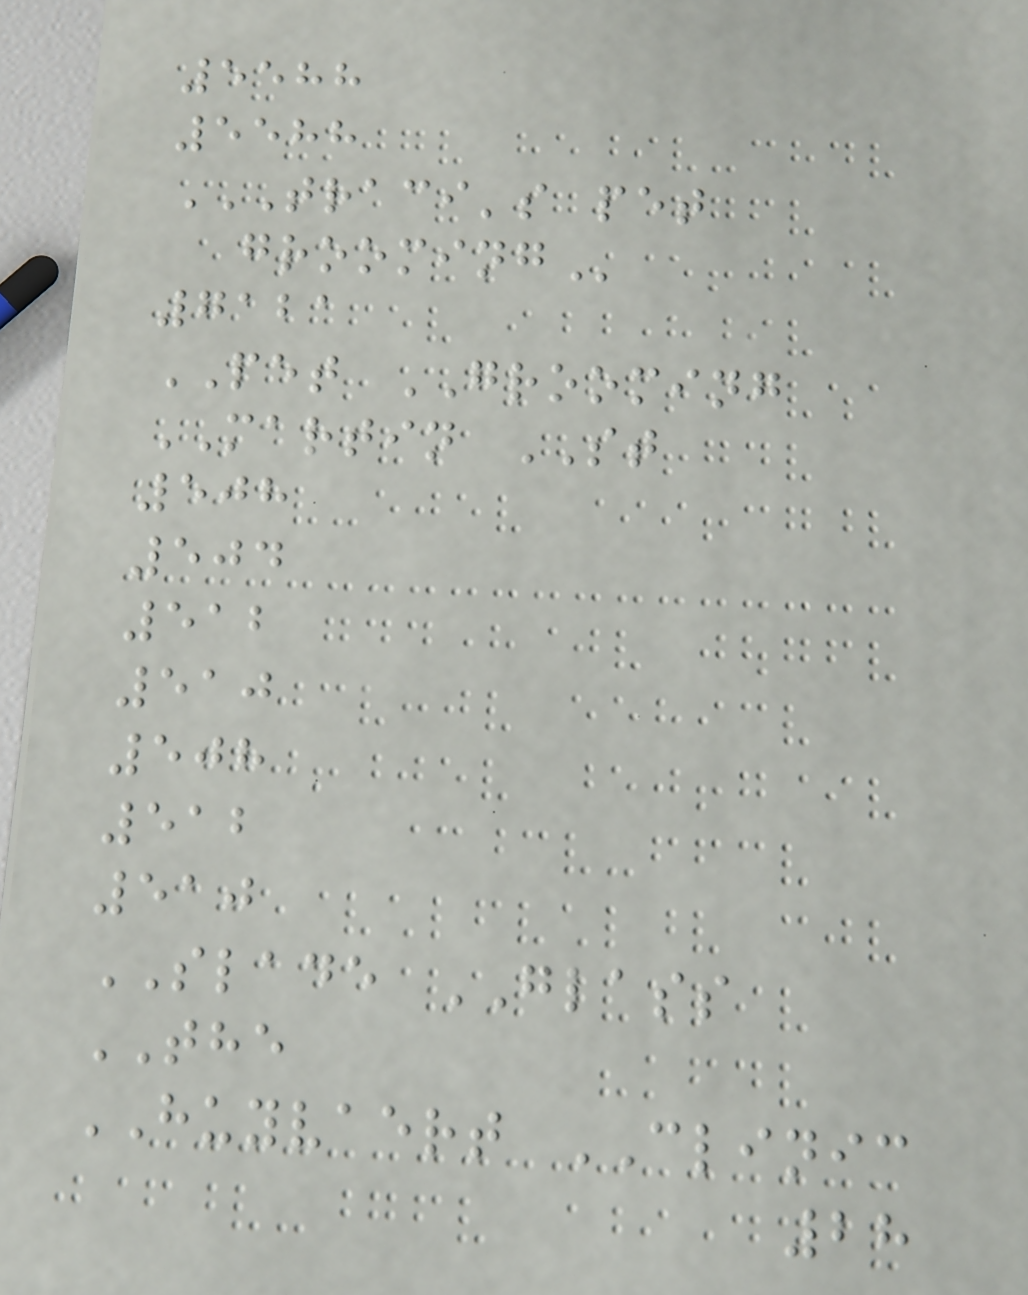5588
5588
TRACI'S PET
GROOMING
7121
PET GROOMING
MARTIN ST
508
504
512
510
508
512
510
SLADE GLASS
THE
HUYVAERT CLINIC
28
